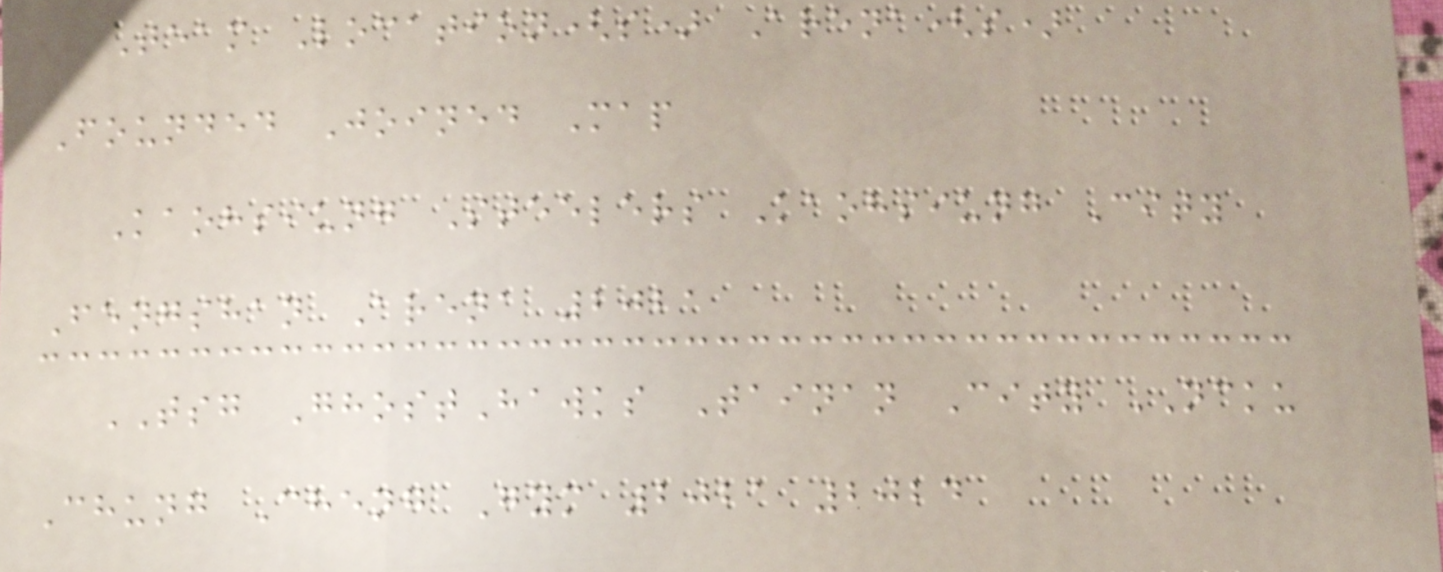Team Location(s) Arena(s)
Founded Joined Map
Kaohsiung Steelers Kaohsiung City
Fengshan Arena 2021
TSG GhostHawks Tainan City NCKU
Chung Cheng Gym 2021 2024
